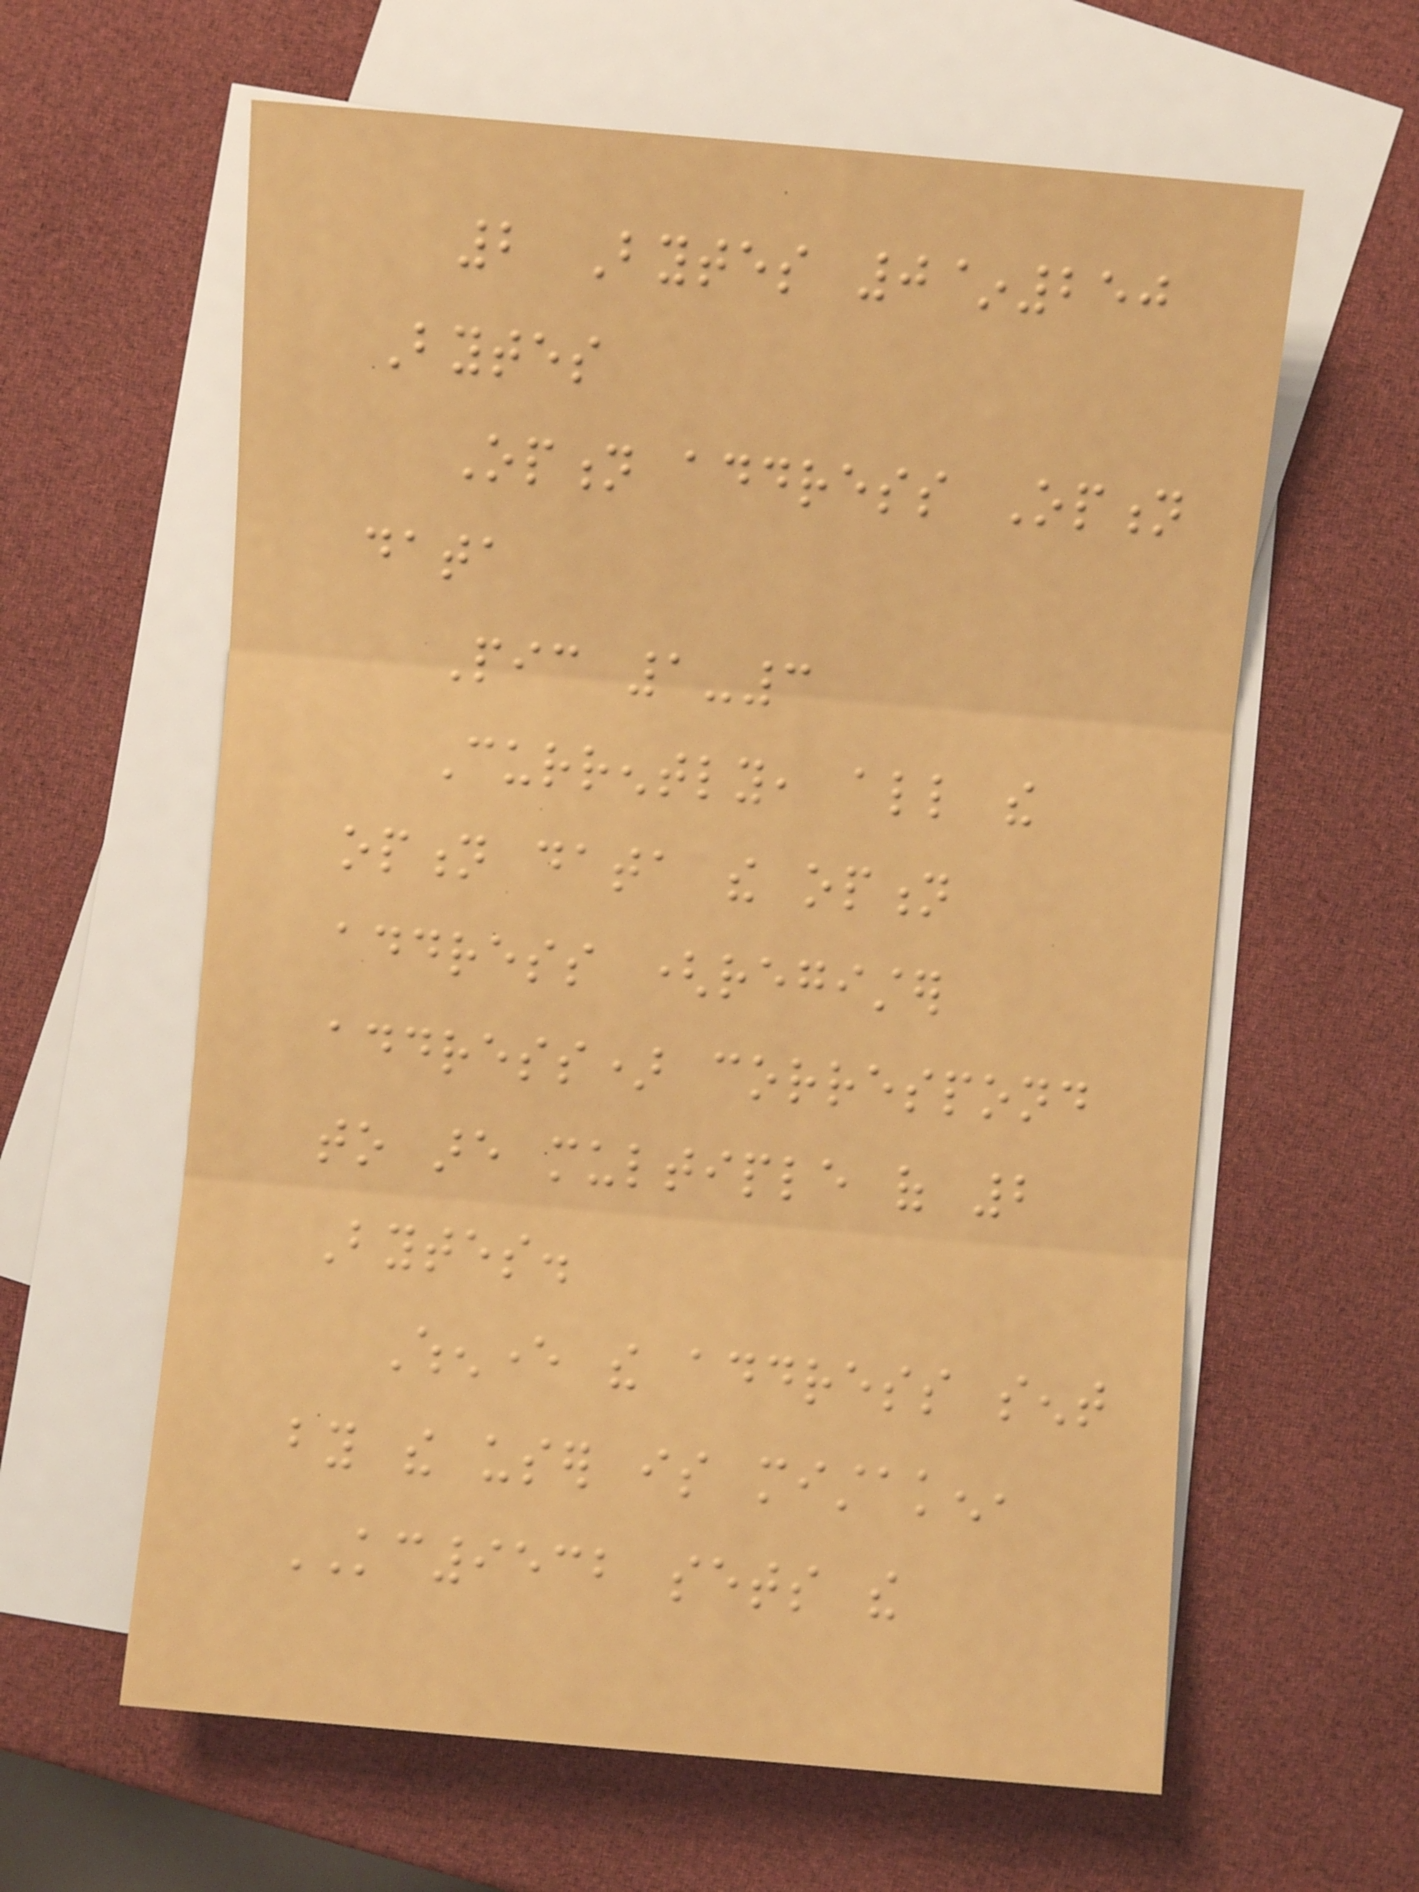2 Bytes 0~250
Bytes
Option address Option
data
Pic 1-3
Currently, all the
option data the option
address (register
address) correspond
to are multiple of 2
Bytes.
Whenever the address sent
by the user is mistaken,
KC9532 sets the
